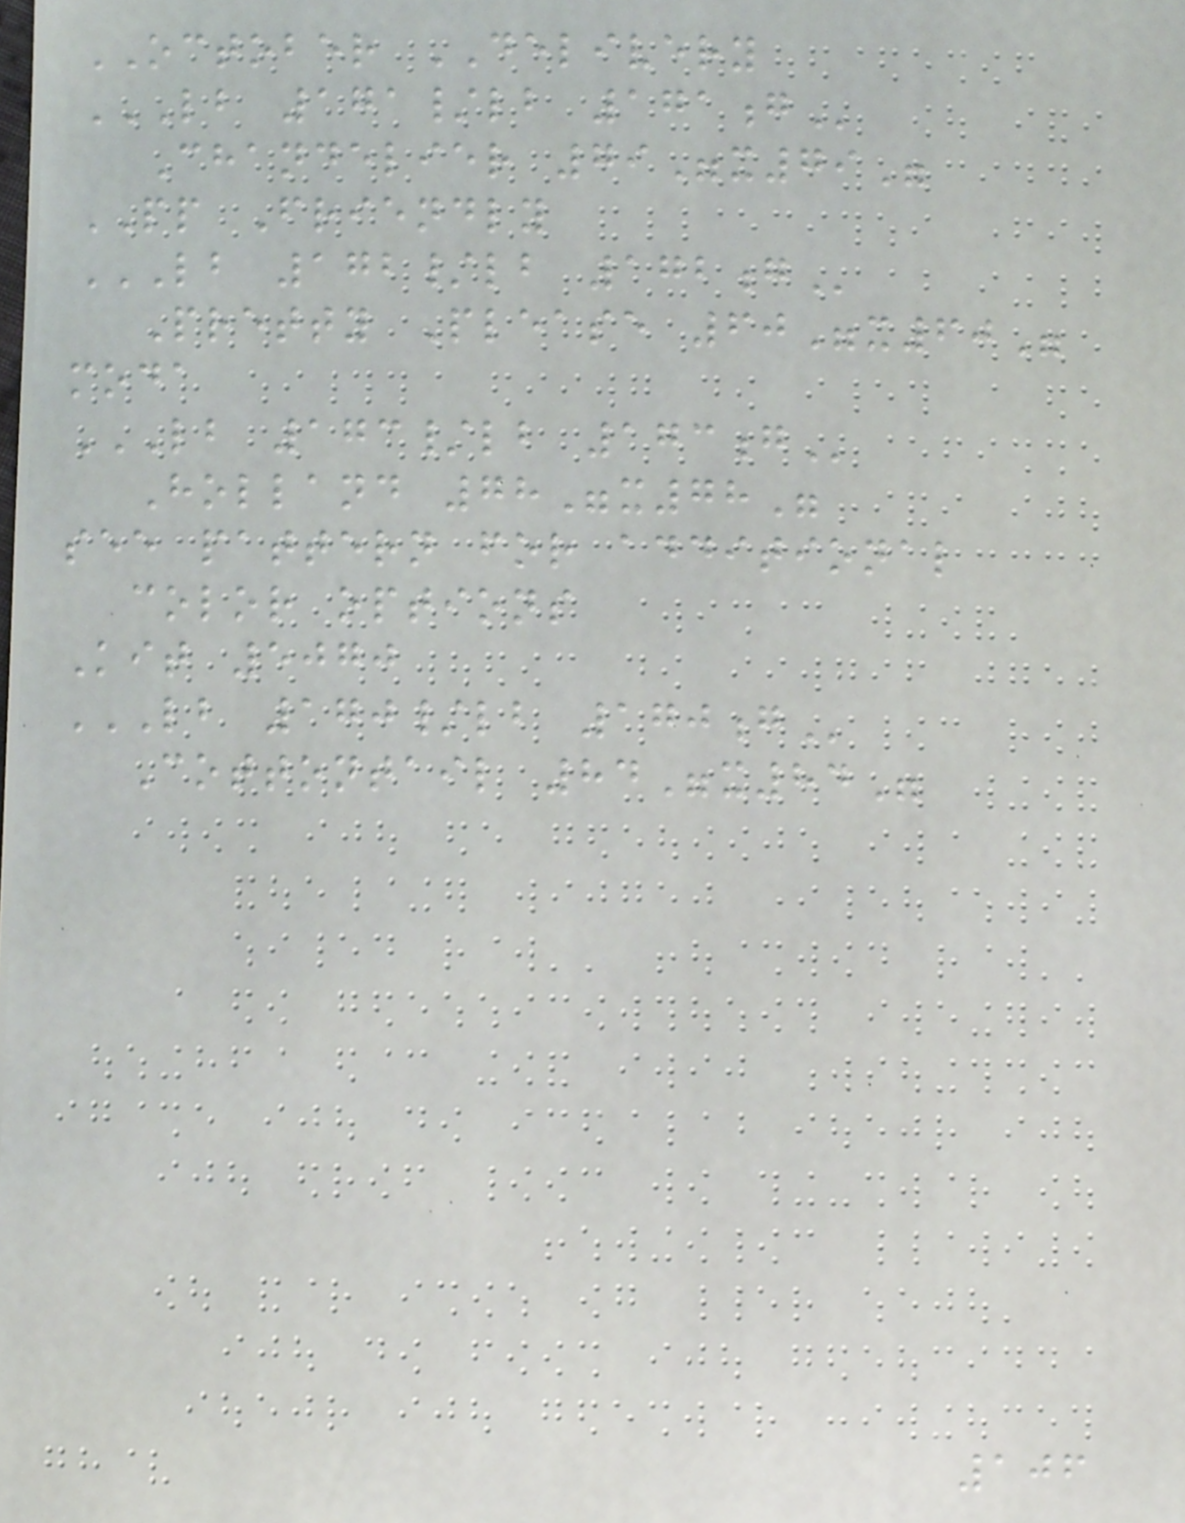OCTOBER DELIVERY
LB 171/LB 171G
Chandelier 79"x79"
PP Friendly
LB 172/LB 172G
Pretty Please 60"x60"
moda
LB 173/LB 173G
Holland 78"x78"
see pattern for additional
color options
Kit 5070
LB 170/LB 170G
Cottontail 84"x84"
106
